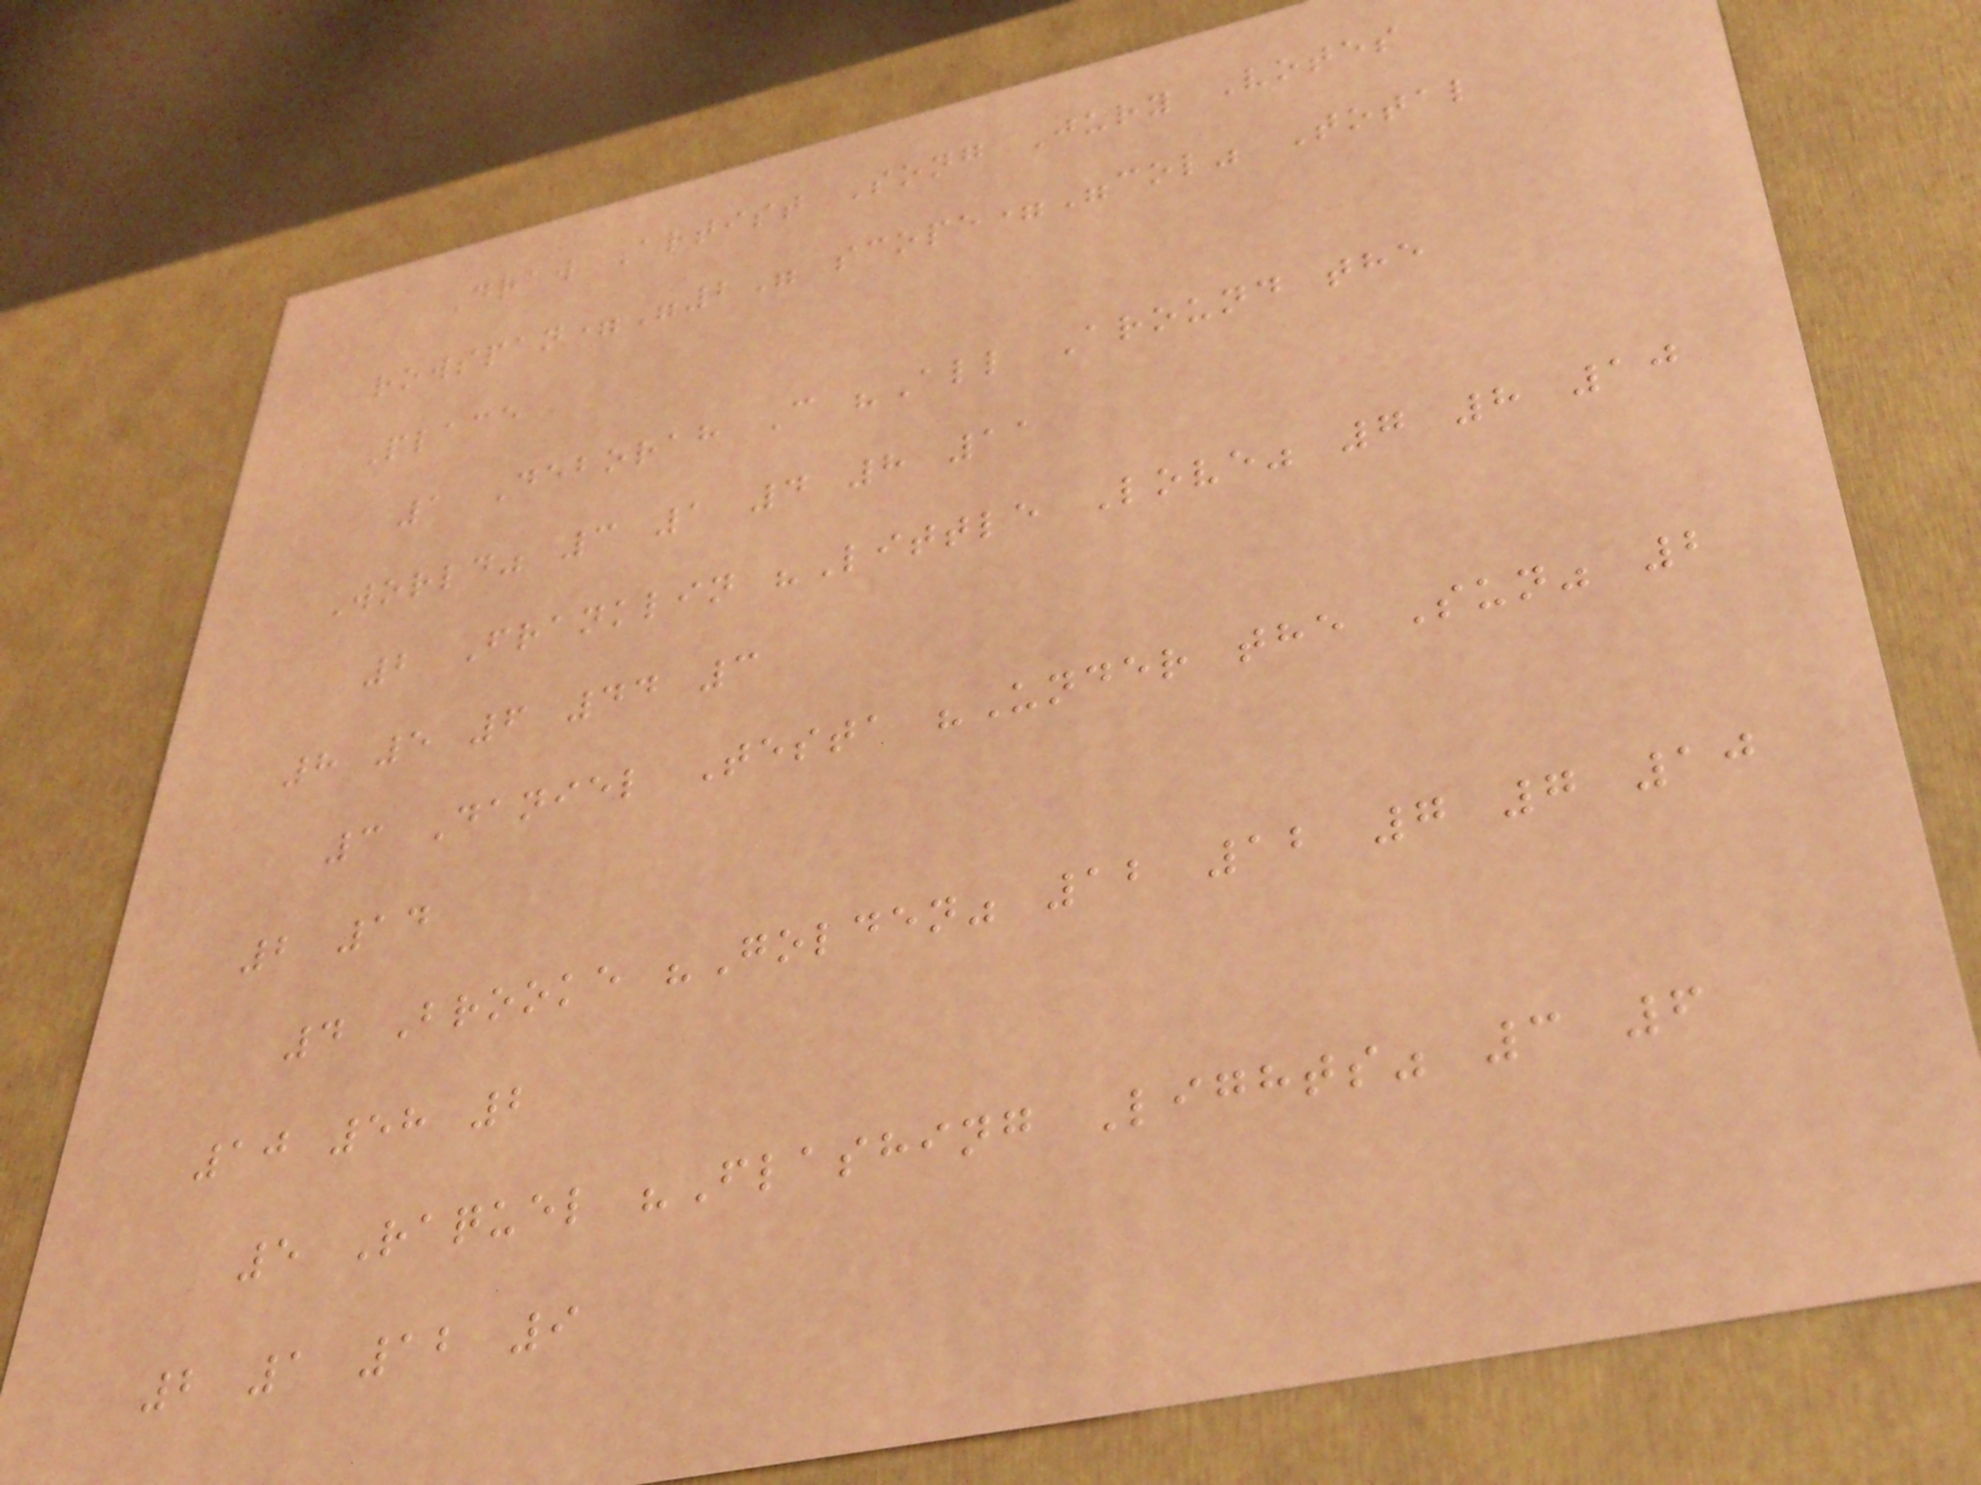Draw Artist Song Jury Votes
rowspan="2" scope="col" Total
Place
1 Deborah C "All Around the
World" 3 1 4 8 11
2 Franklin "Little Love" 7 8 10
8 5 6 44 3
3 Daniel Testa "Under the Sun" 2
2 14
4 Brooke "Golden" 12 12 7 7 10
10 58 2
5 Raquel "Flashing Lights" 3 6
2 1 12 9
